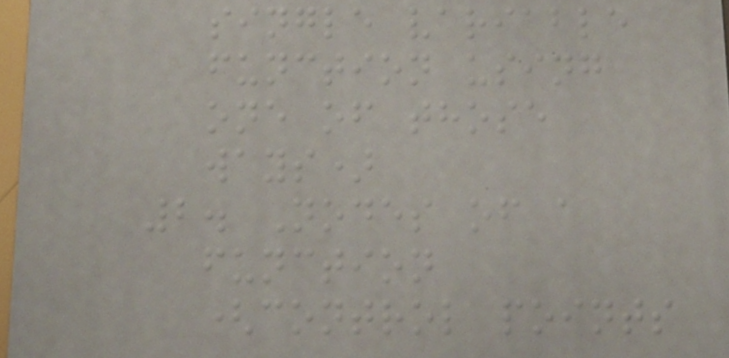single variable
function using
one of those
ways)
2. Nodes of a
function
(control points
